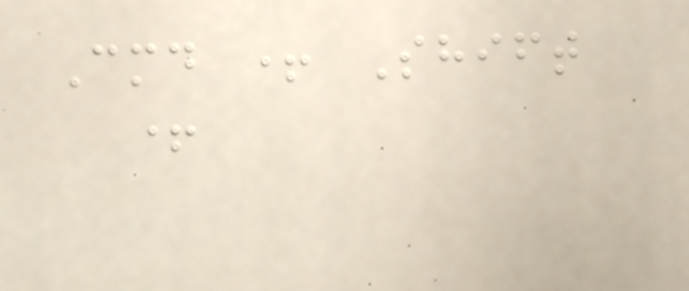Cmd + Shift
+
